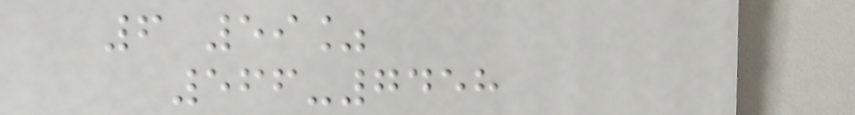6 59%
566-7458
